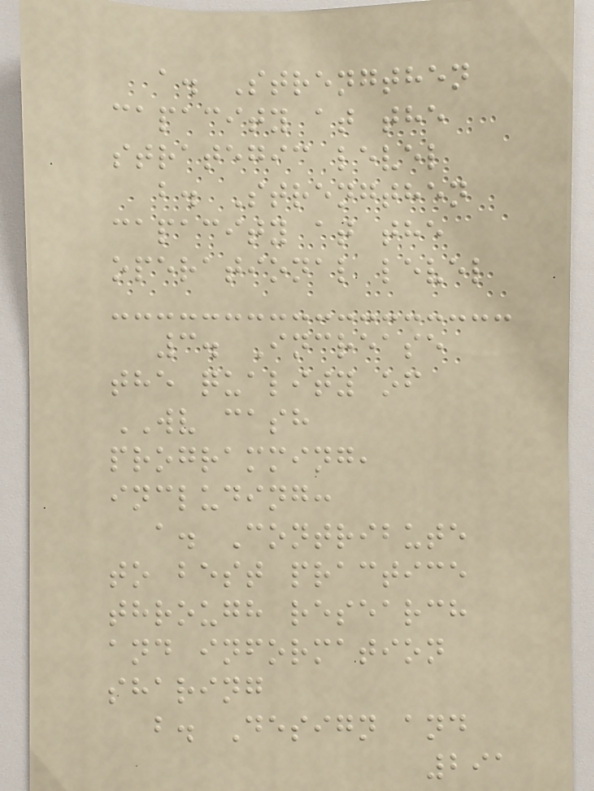a. Strengthen
capacity at the
strategic level
b. Strengthen
capacity at the
operational level
3. Increase
the quality of
WV cash
programming,
including:
a. Contribute
to best practice
through research
and information
sharing
b. Design and
291
